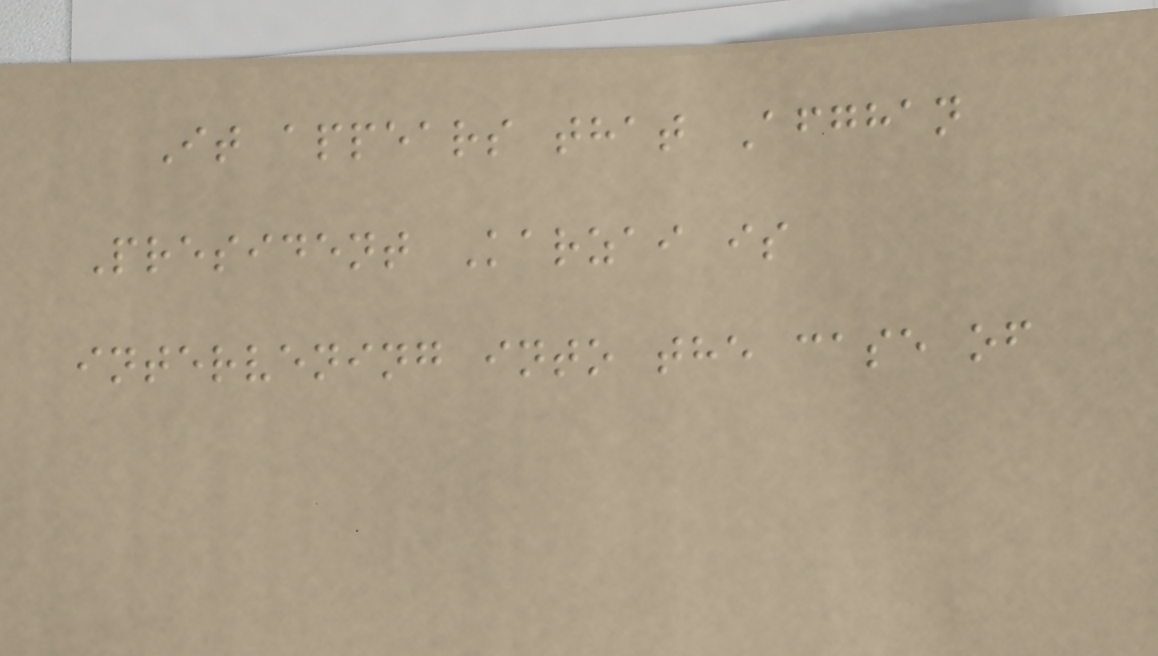It appears that Afghan
President Karzai is
intervening into the case of
